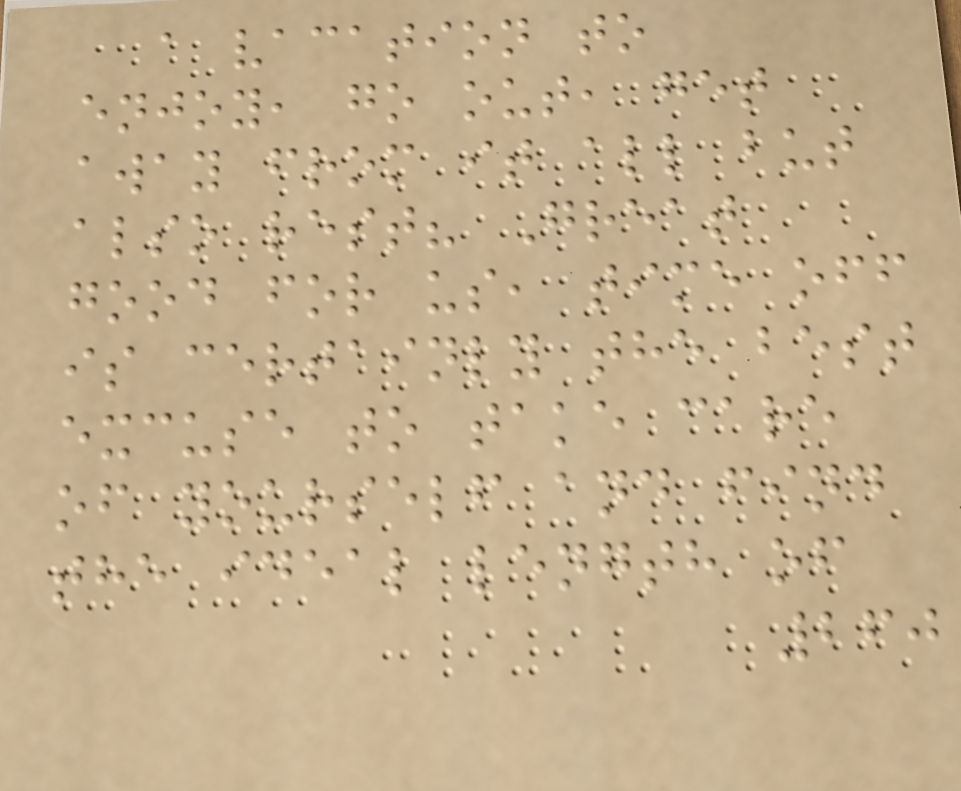a vacation to
enjoy, go out, get
away from it all but
also rest? Great
good for us, time off
is certainly the best
excuse to take care
of yourself and find
the ideal length of
260
